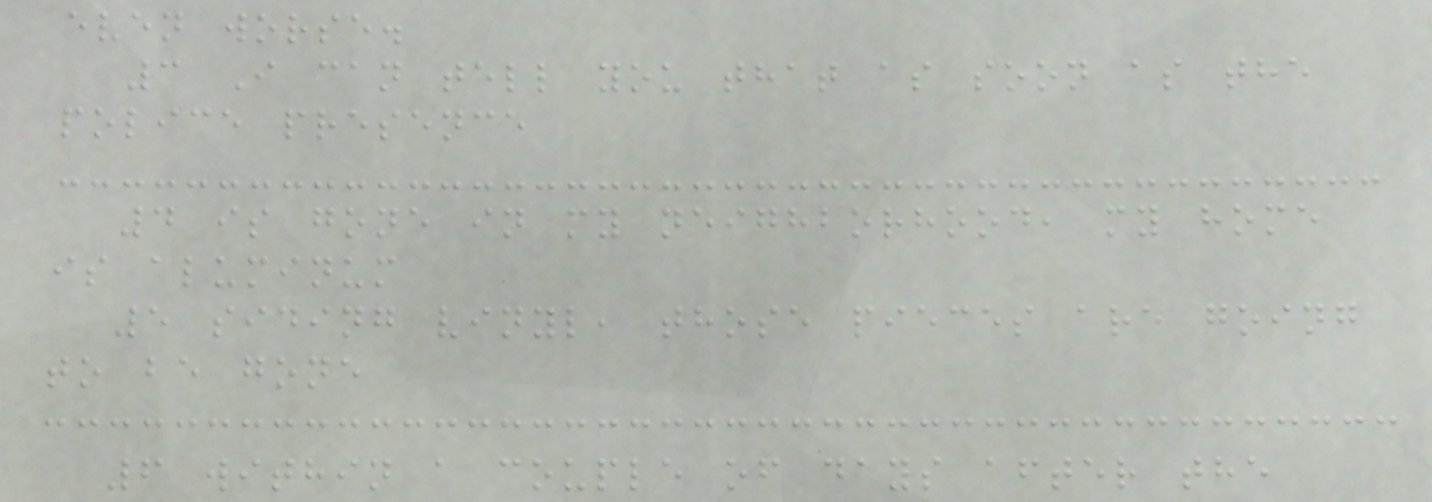even worse.
3 I can tell you that as soon as the
police presence
4 is gone in my neighborhood, my home
is aluminum
5 siding vinyl, those pieces are going
to be gone
6 within a couple of days after the
